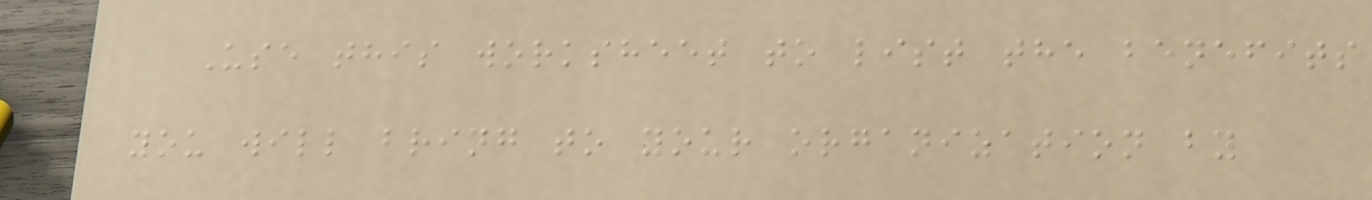Use this worksheet to list the benefits
you will bring to your organization by
